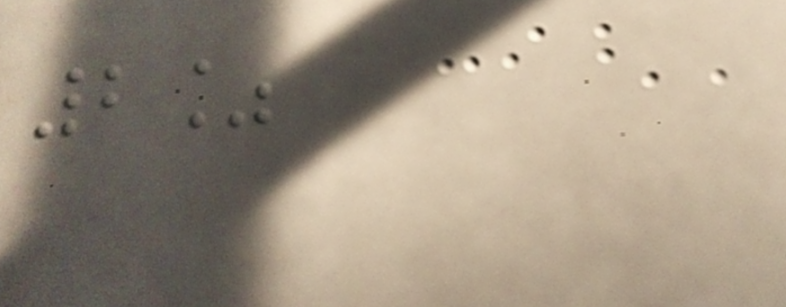2%
